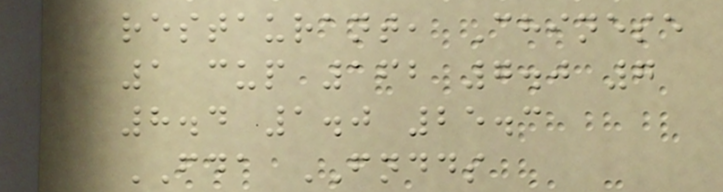restaurant, Chinese
1 cup 162 7.0 7
8.4 1.0 25.3
FDA FNDDS
